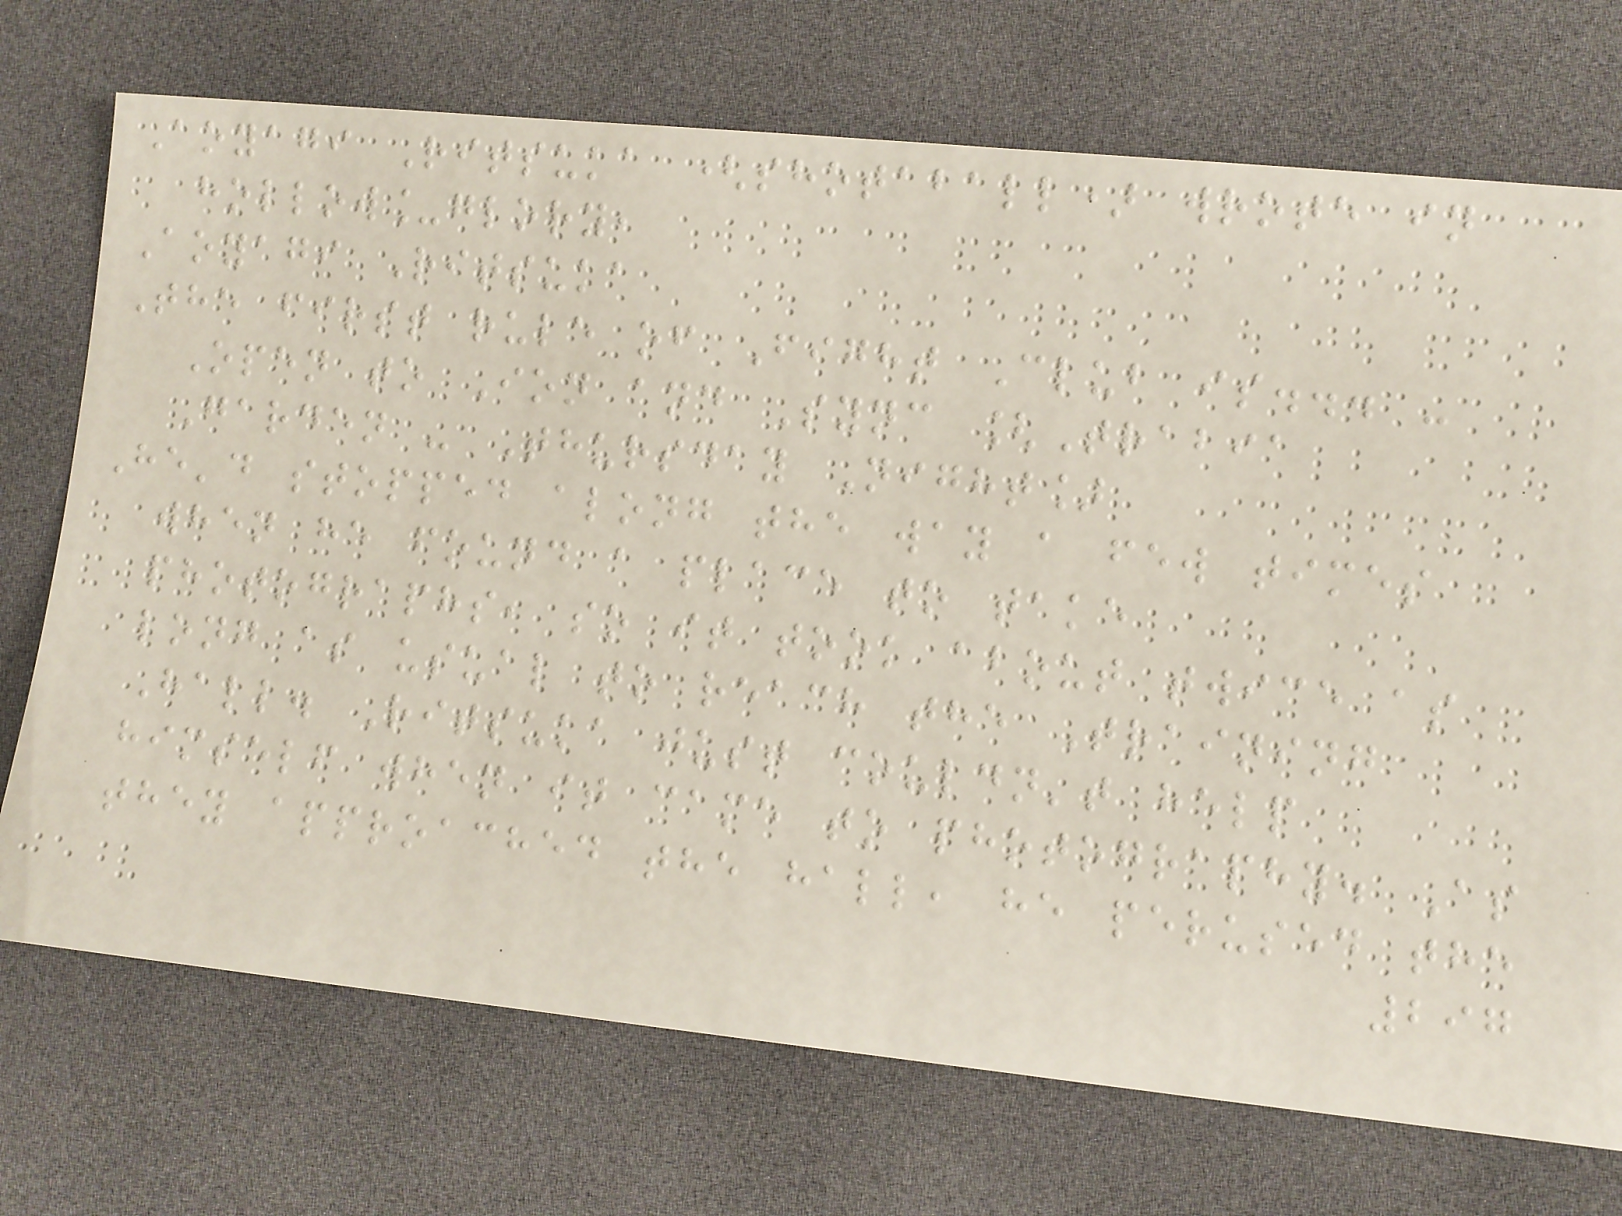Aoyagi Ritsuka (shotaball) wrote in
hollow_glory,
Aoyagi Ritsuka
The first rule of Fight Club is... -
Open to Ion and Sync [Trabia
Garden - Thursday Night]
He'd stopped along the way a few times
when he found a place to take
photographs, so it took about twice as
long as usual to reach the Training
Hall. Ritsuka just couldn't help
himself when it came to photography. As
they approached the hall, he perused the
297
